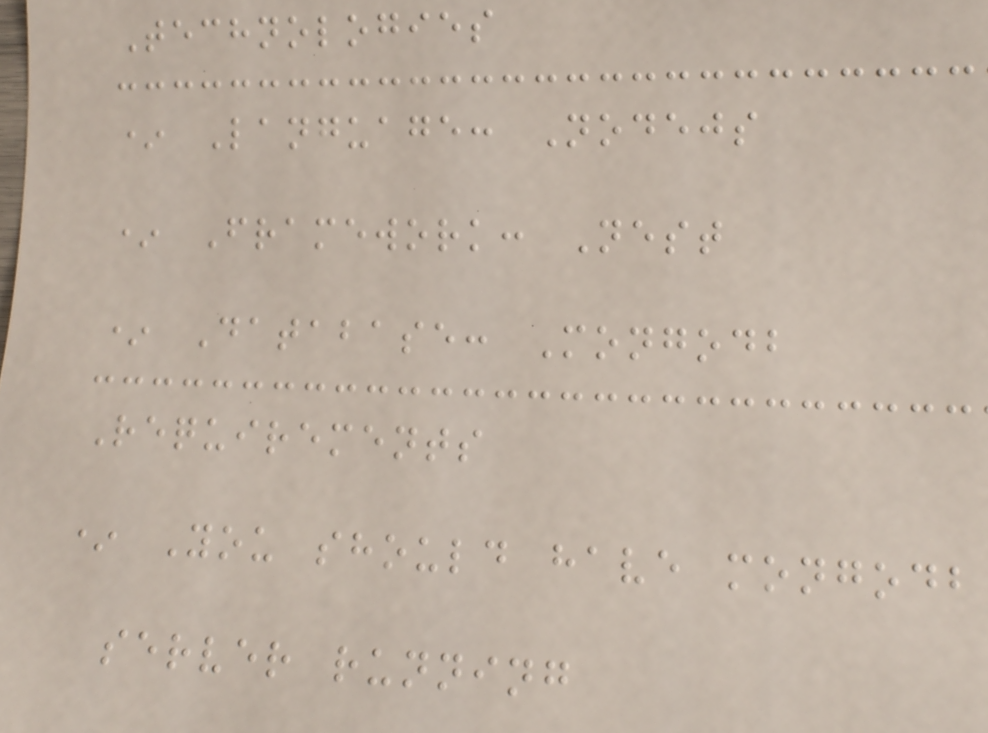Technologies
* Language: Nodejs
* Framework: Nest
* Database: Mongodb
Requirements
* You should have mongodb
server running
